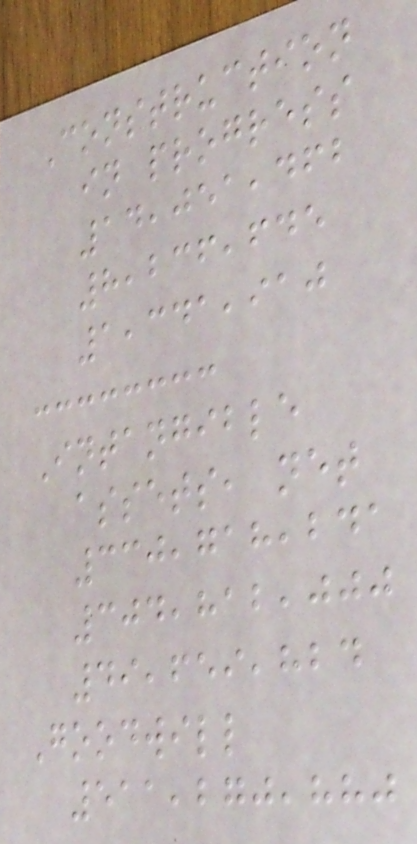Construction
in progress
14,051,462
8,236,645
1,341,910
Intangible
assets, net
330,718,241
304,812,000
49,659,824
Goodwill
511,270,880
